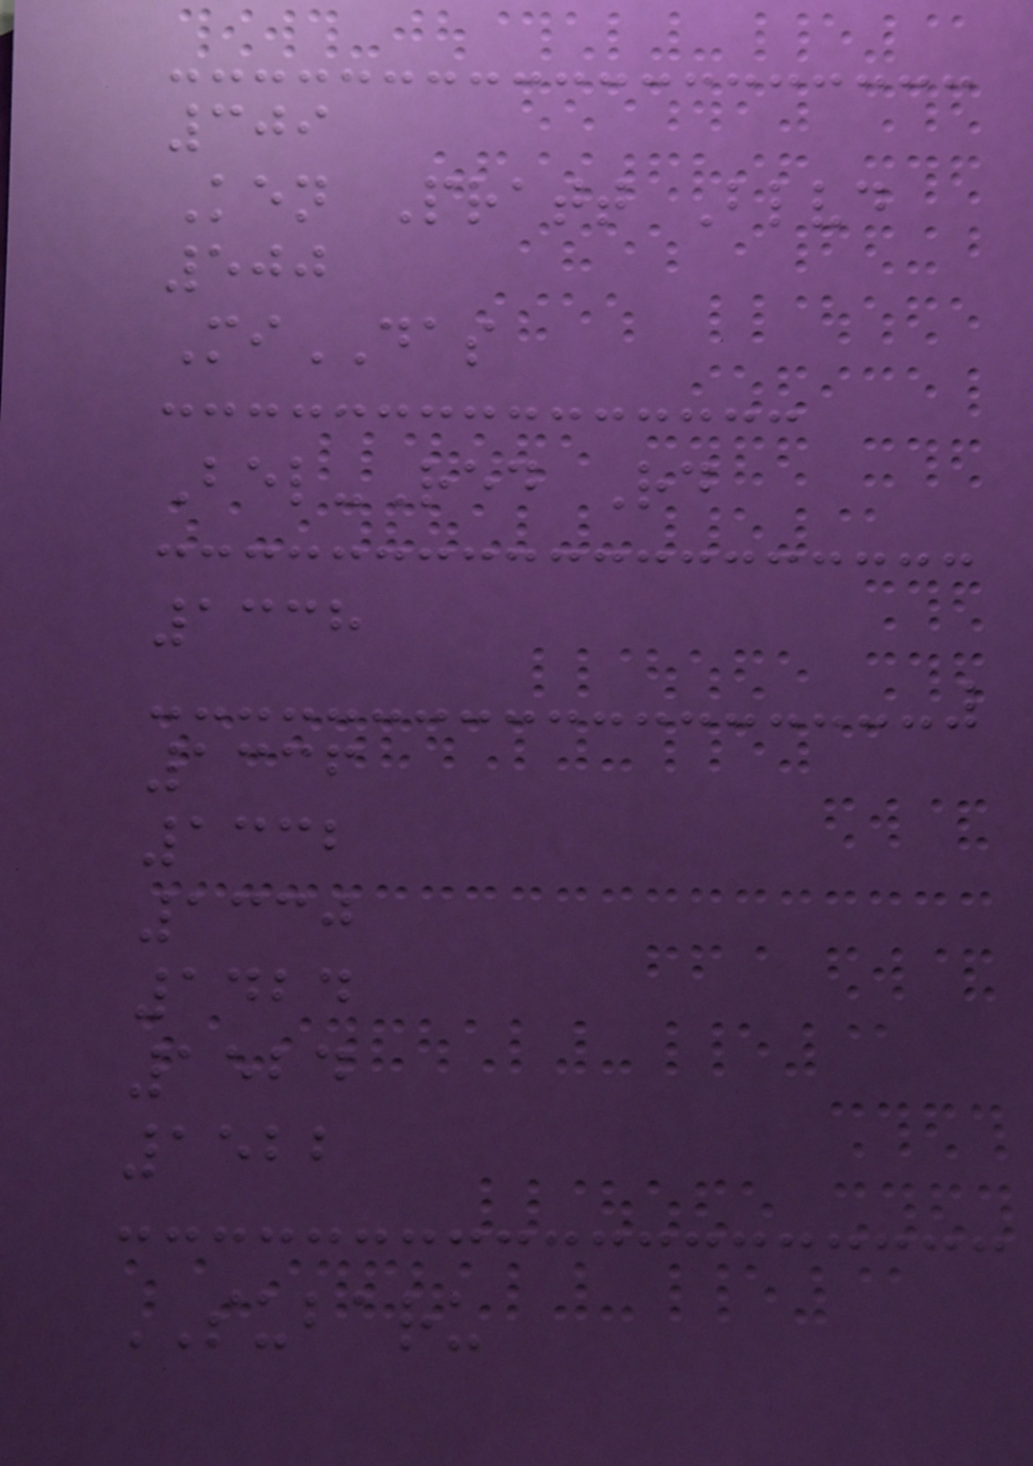309
Ken Pratt Blvd
500
MiDAS
Bel-Red Rd
1338
1336
1332
1330
1424
1524
1522
SUBARU
